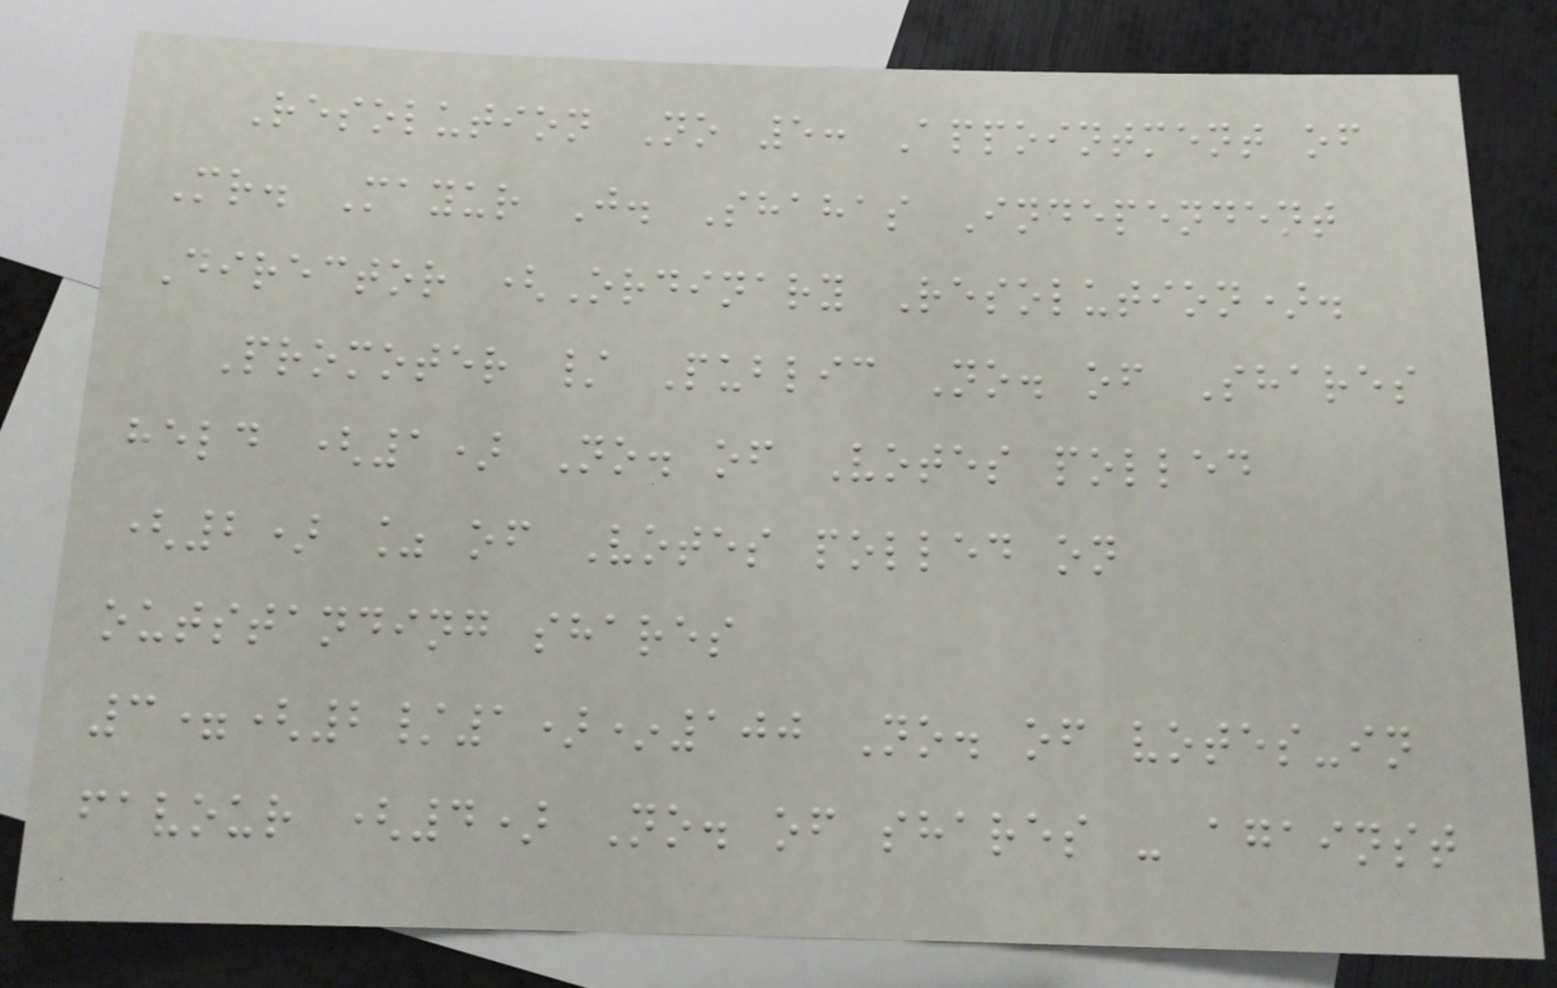Resolution No 5: Appointment of
Mr. Mayur J. Shahas Independent
Director (Ordinary Resolution).
Promoter / Public No. of Shares
held (1) No. of Votes polled
(2) % of Votes polled on
outstanding shares
3=(2/1)*100 No. of votes-in
favour (4) No. of shares - against
